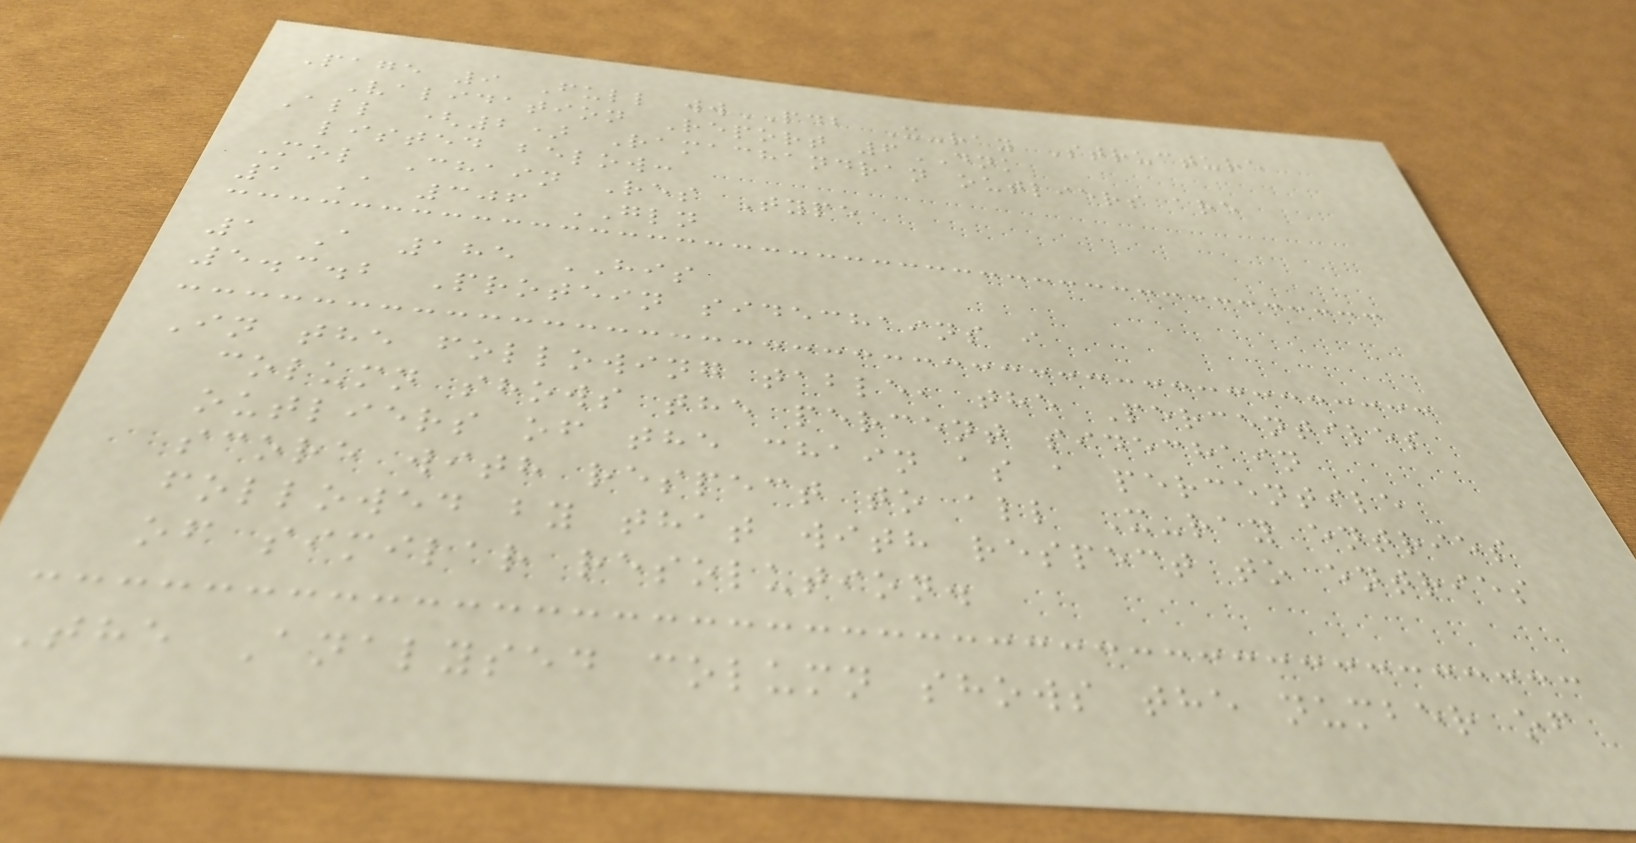Page 9 Full wwPDB X-ray Structure
Validation Report 6DNK
All (2) Ramachandran outliers are
listed below:
Mol Chain Res Type
1 A 306 GLN
1 A 185 HIS
5.3.2 Protein sidechains i
In the following table, the Percentiles
column shows the percent sidechain
outliers of the chain as a percentile
score with respect to all X-ray entries
followed by that with respect to entries
of similar resolution.
The Analysed column shows the number of
